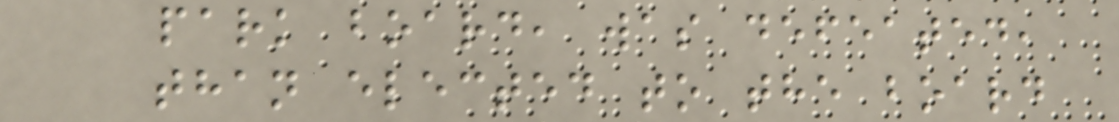park board, was defeated,
than elected to the board
